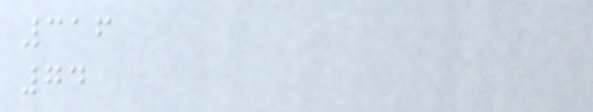316
74
